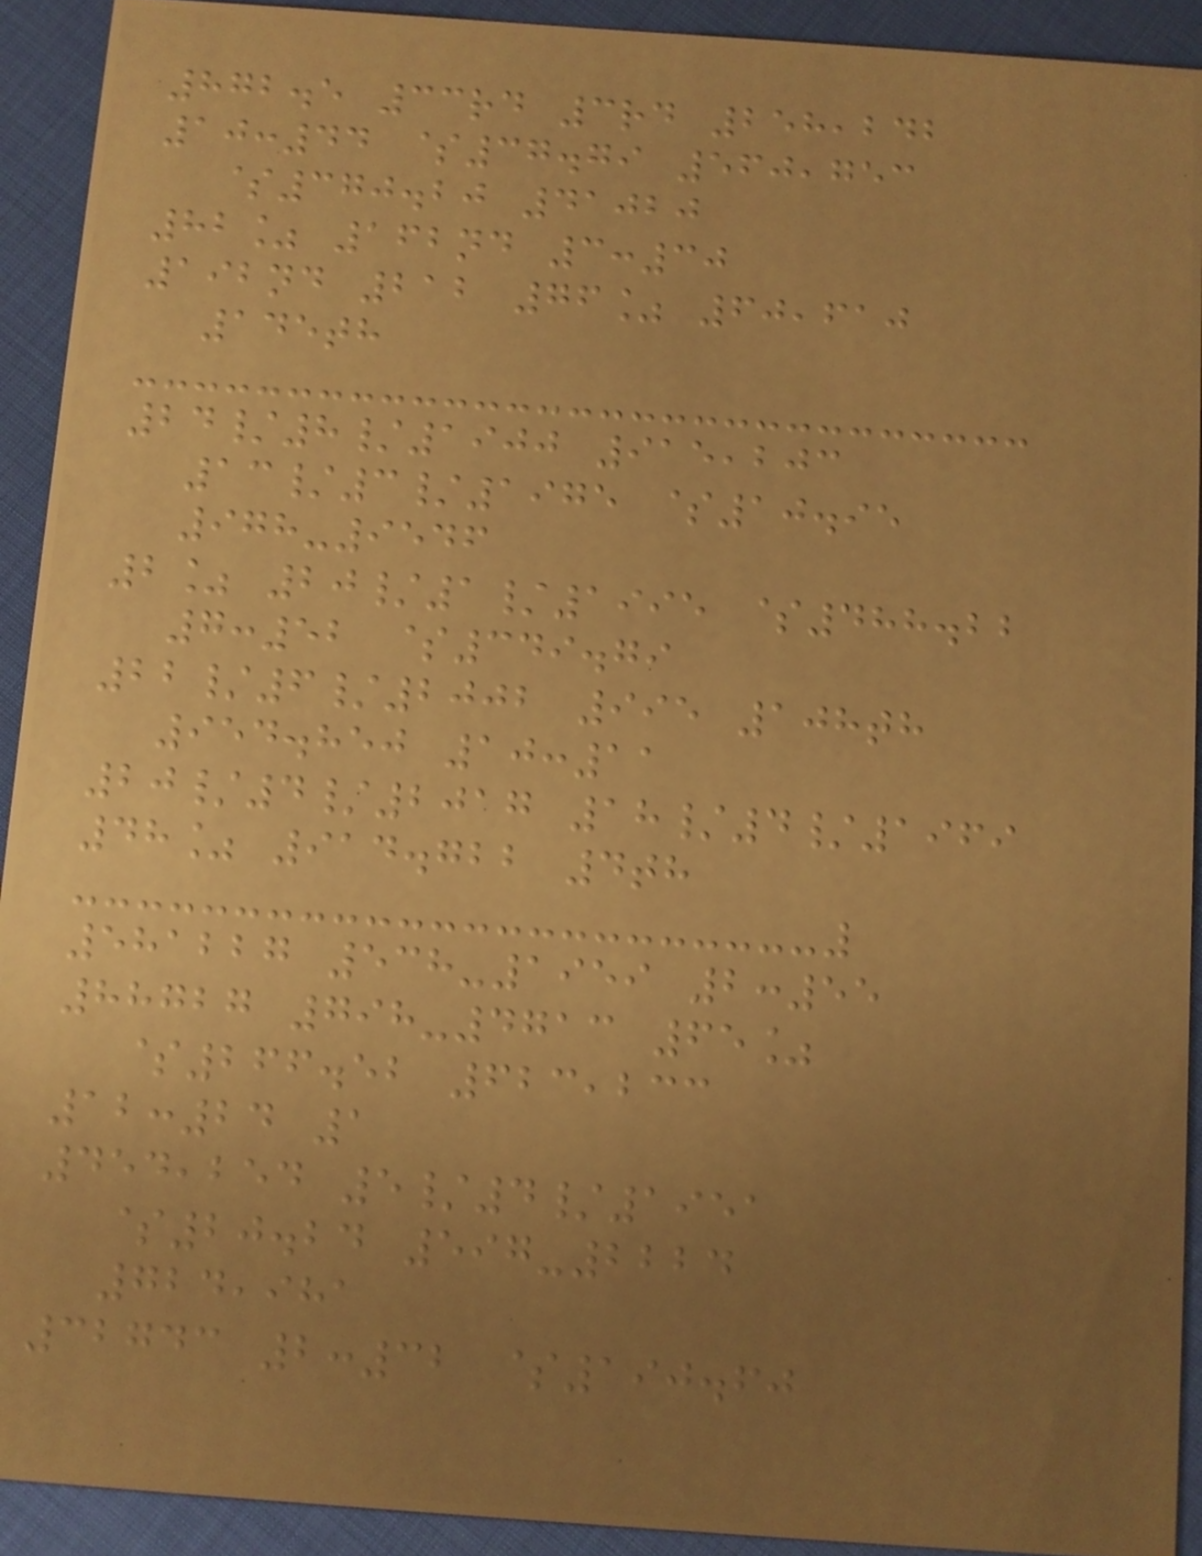872.5 33rd 3rd 258,242
10:44 $37.79 560,753
$370.20 41020
82% 162nd 3:30
192nd 212 76% 60,610
145th
24/8/1900 915,203
13/3/1975 $10.95
978-9546
2% 20/1/1995 $488.22
7:52 $349.79
22/6/2002 995 108th
954.850 10:11
20/4/2017 18/4/1969
48% 914.722 4th
581227 538-1959 2:55
88727 798-4713 65%
$266.52 623,233
12:24 1
454,254 5/4/1951
$20.24 597-2224
724,981
32743 2:32 $190.60
